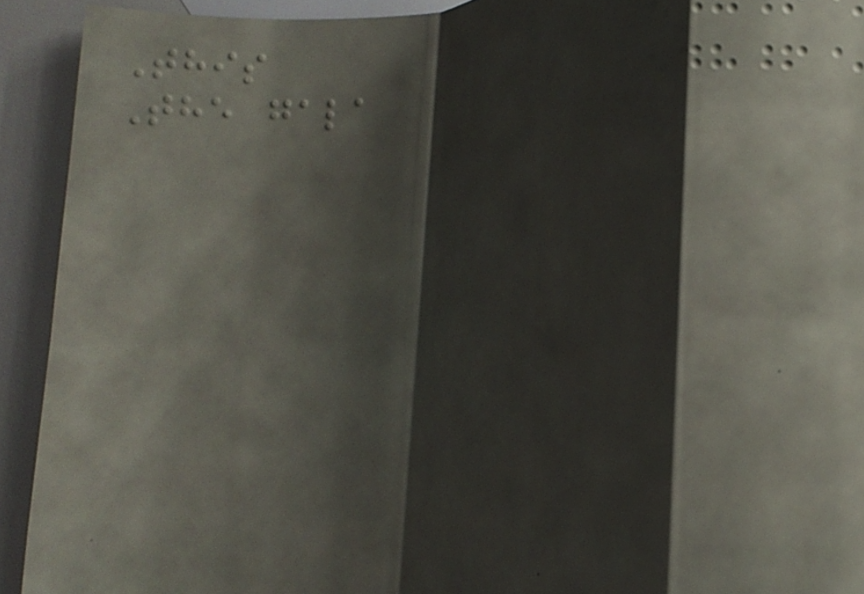This
The gala
